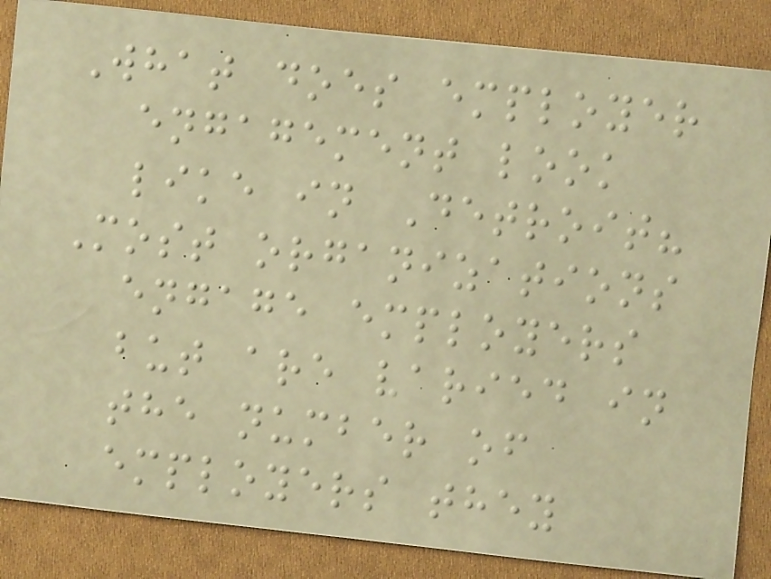What does employer
engagement look
like in Detroit?
Most organizations
engage employers
but are varied in
the number of
employers they
